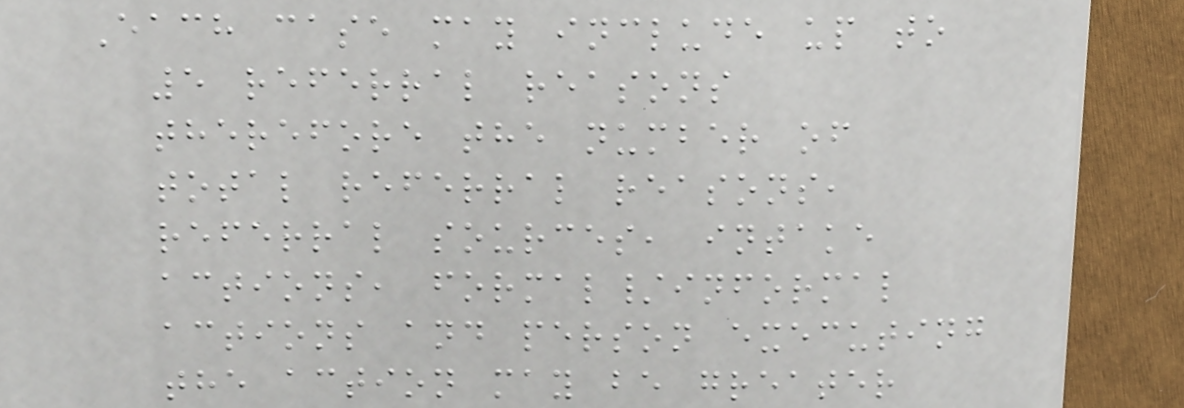Each case may include up to
5 referral reasons
therefore the number of
total referral reasons,
referral sources, intake
actions, formal/informal
actions and person executing
the action may be greater
